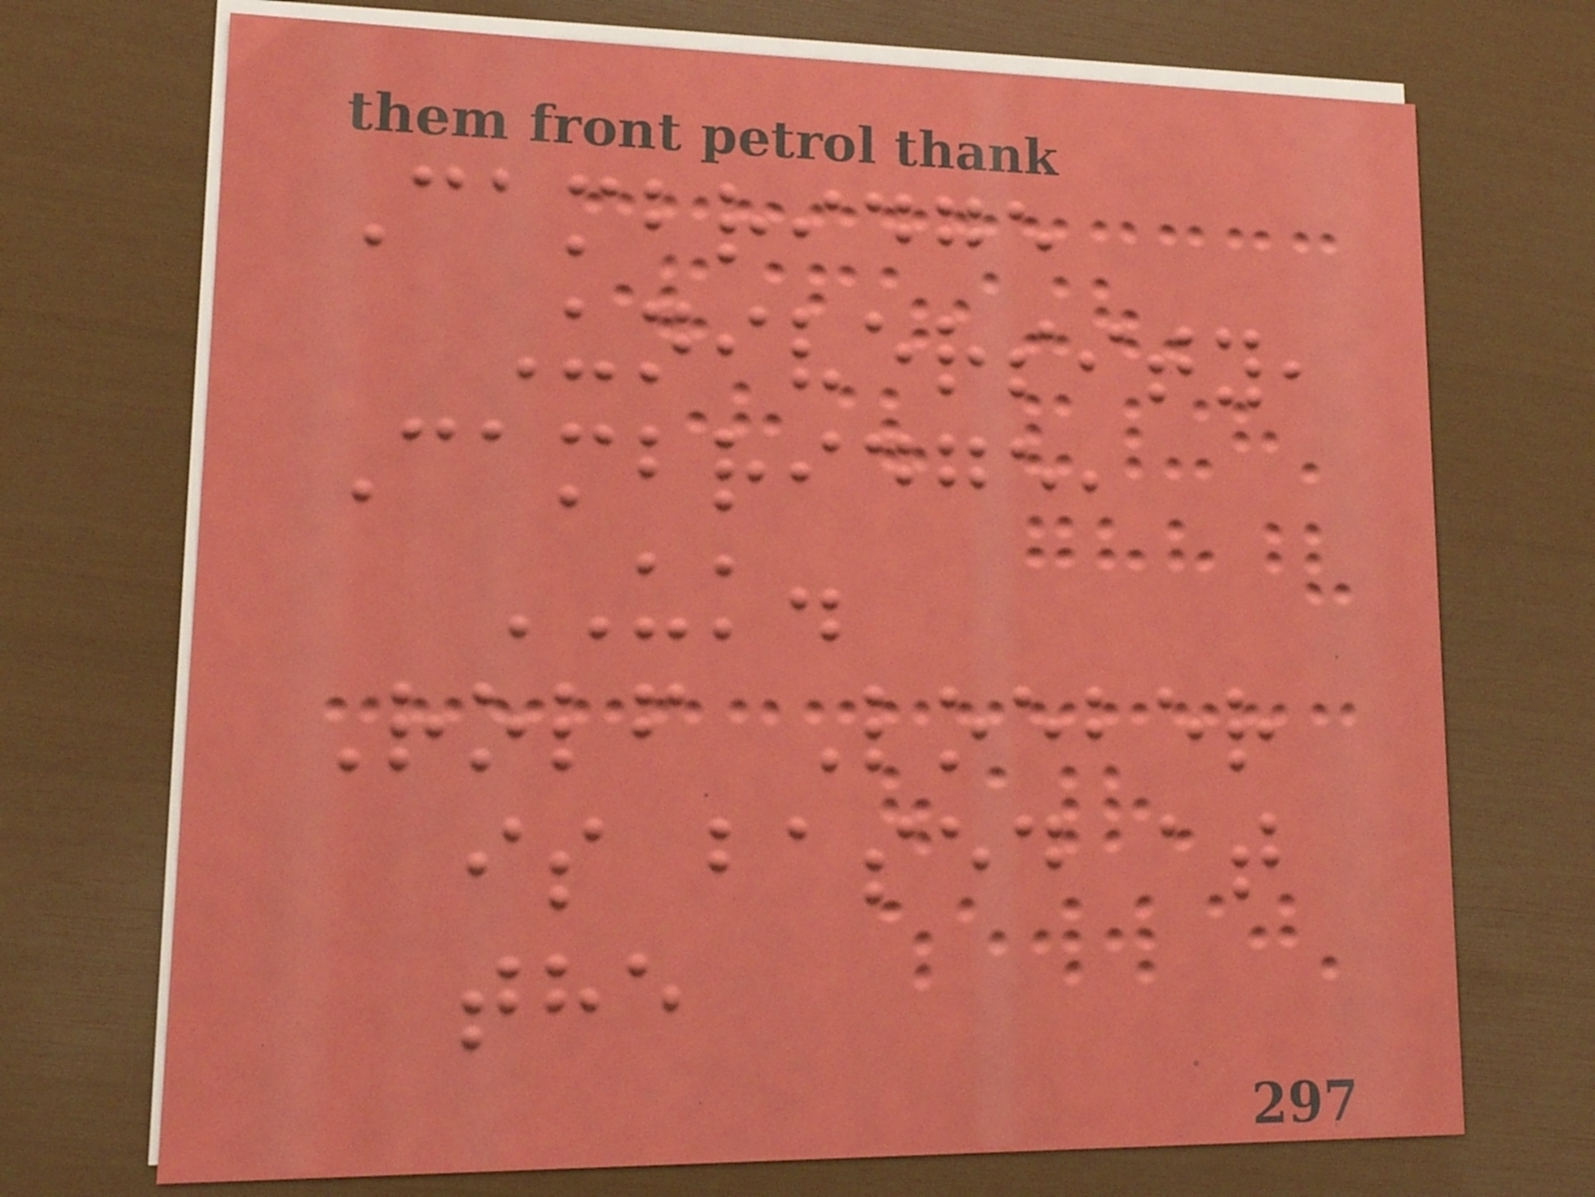Cambridge
University,
Cambridge,
UK.
Rolf Loeber
is based at
the
